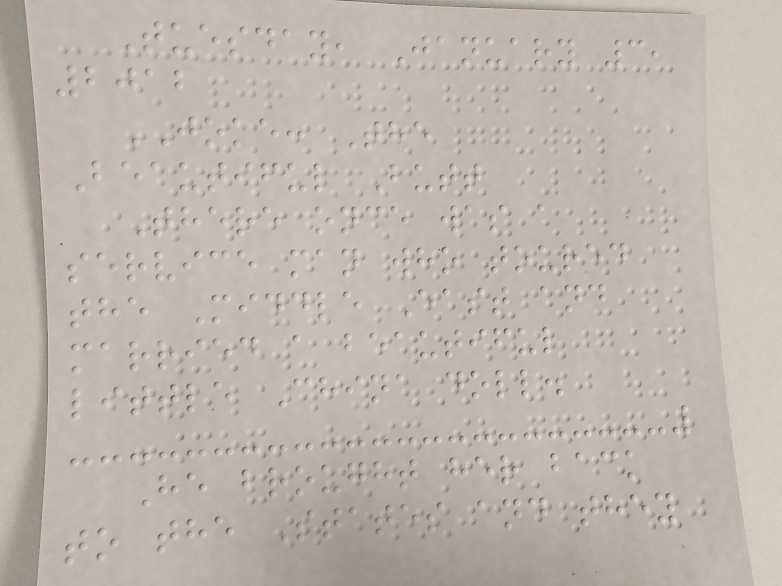Tuesday, January 3,
2012
JOKE: The
Beautiful Butt
There once was a
service man who toured
the Middle East and
married a beautiful
little China doll.
He brought her back
to the States and they
